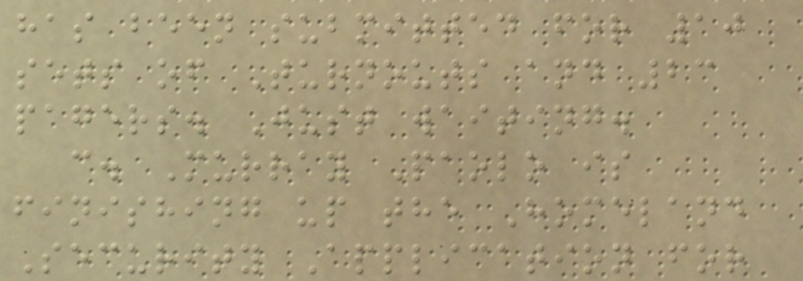has been submitted for 10
sets of Turnouts and 23
pagers. Just waiting.
c. Murray Paolo is
finishing up the Homeland
Security Application for
